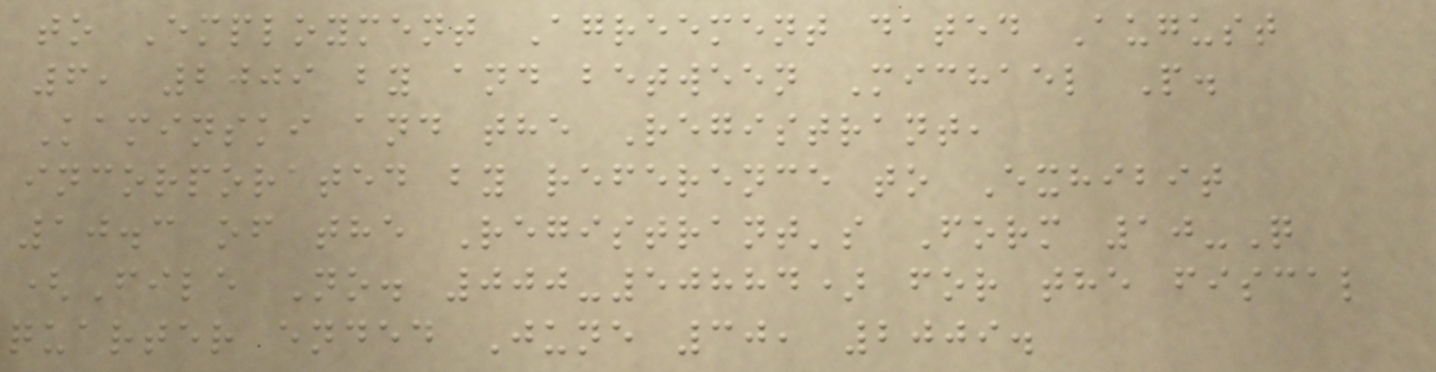to Employment Agreement dated August
6, 2009 by and between Michael P.
Kaminski and the Registrant,
incorporated by reference to Exhibit
10.3 of the Registrant's Form 10-Q
(File No. 000-50884) for the fiscal
quarter ended June 30, 2009.
